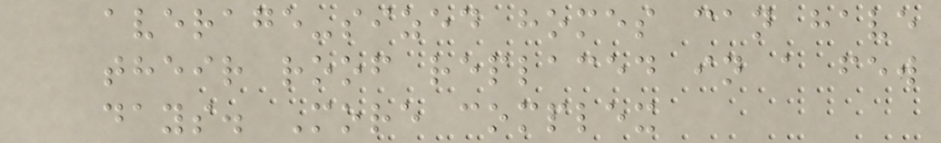average-sized homes can have
their roof replaced in a few
days. More complex
